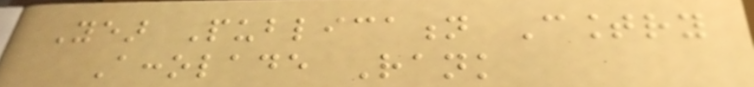Year Publication Country
Accolade Rank
